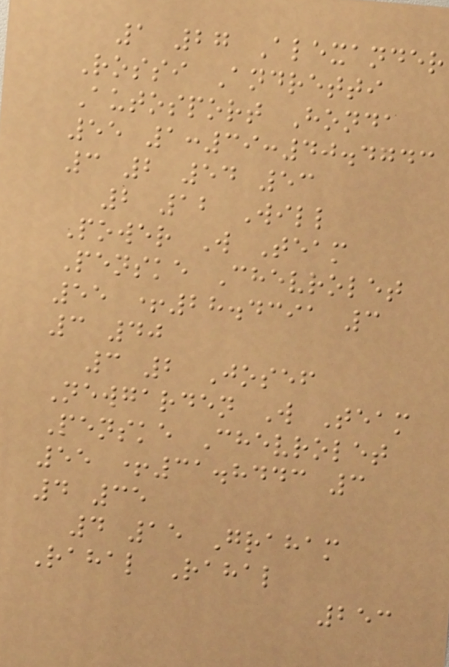1 27 Alexander
Rossi Andretti
Autosport Honda
55 1:39:40.4743
3 2 54 53
2 12 Will
Power W Team
Penske Chevrolet
55 +28.4391 3
3 40
3 2 Josef
Newgarden W Team
Penske Chevrolet
55 +31.8443 3
4 35
4 15 Graham
Rahal Rahal
253
